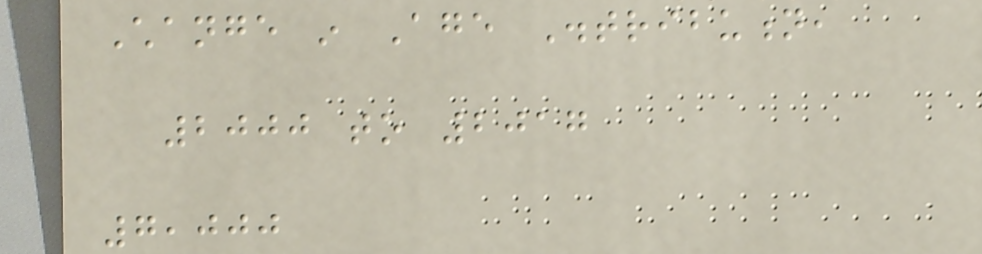Change in Age Distribution,
2000 to 2017
7,000
